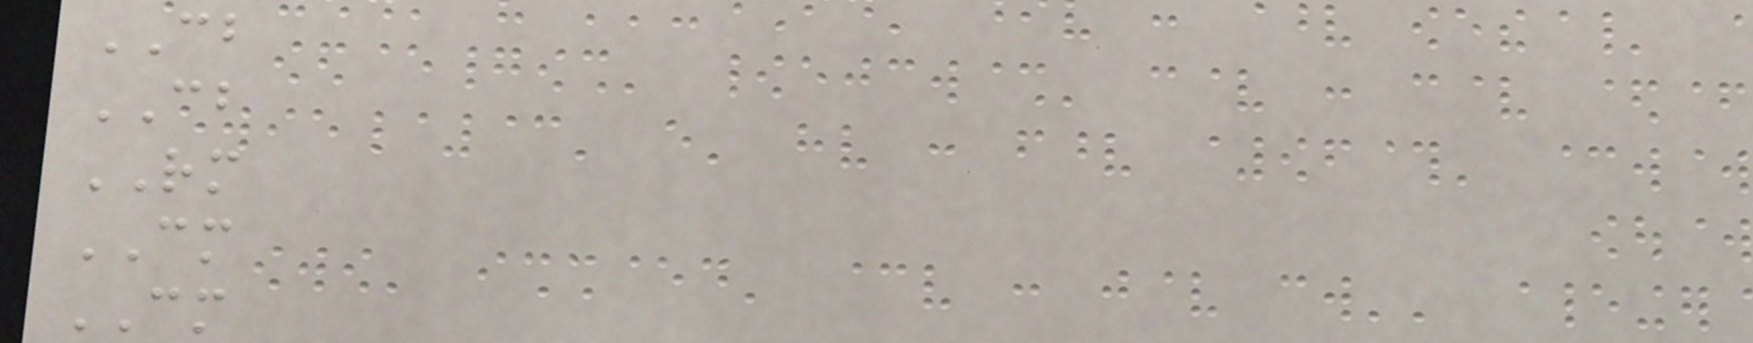CB
CB
RM
CM
CM
